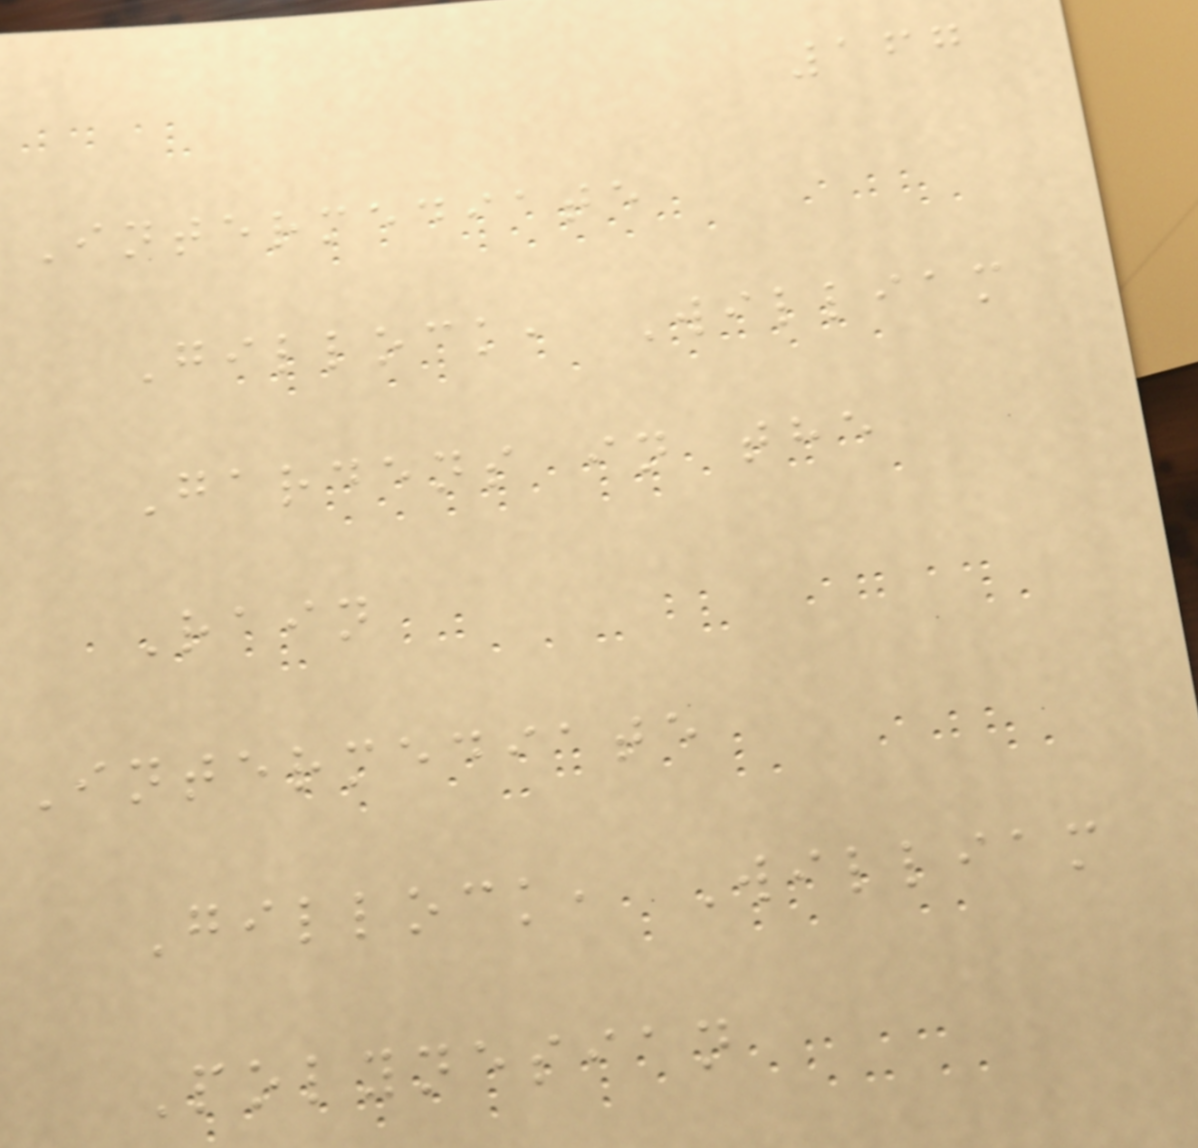167
Intermediate
Gillock, William
Gardens in the
Rain
Intermediate
Gillock, William
Polynesian
